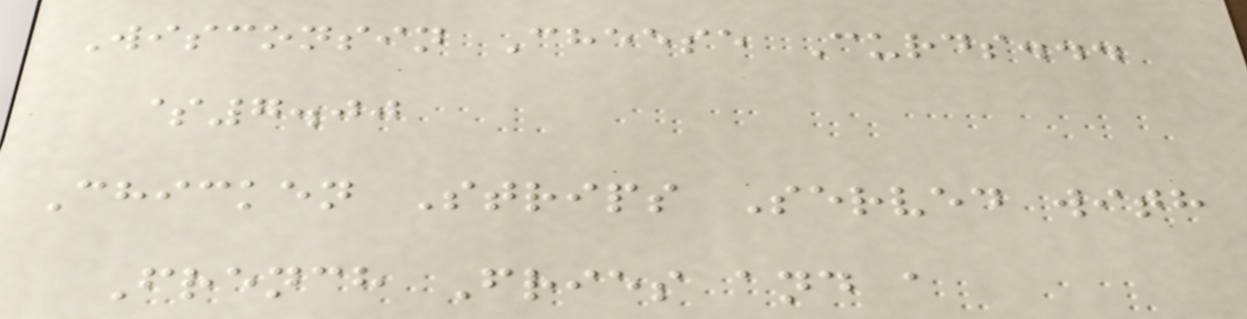Wisconsin Cheese Curds...
$7.00
Chicken Strips Served with
French Fries and a
